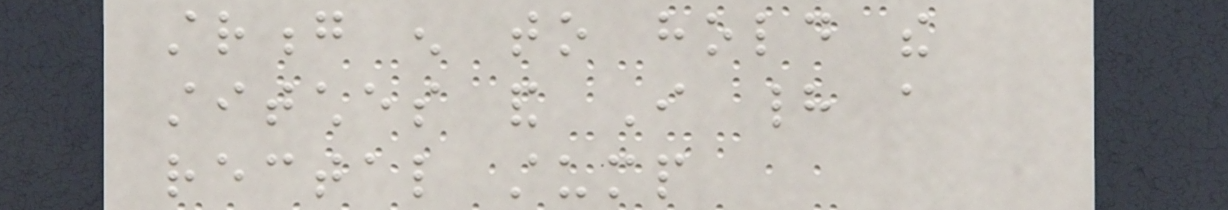strong enough to hold the
stitches and I had a
rectal stump
